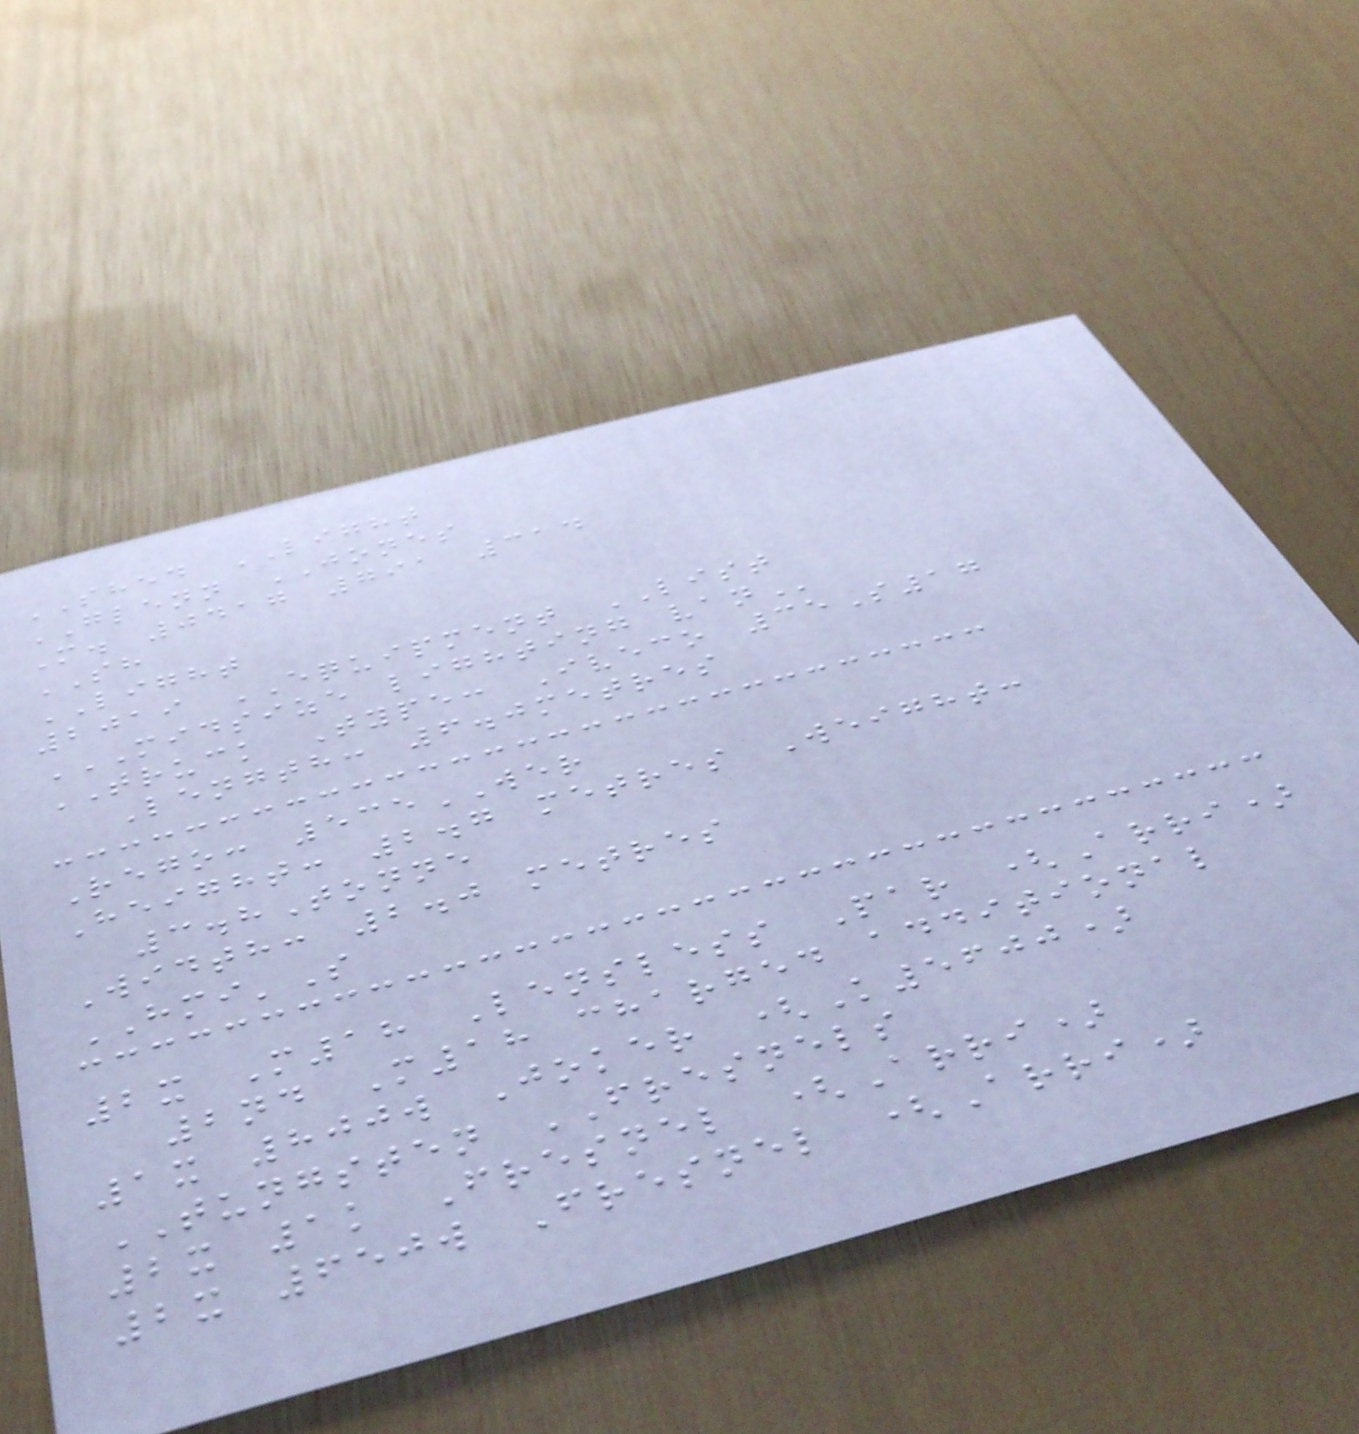SHED LIGHT
GLENN JONES
M. 0417 791 314
SH
LIGHT
2019 EQUIPMENT LIST
MIDSIZE LIGHTING VAN
TRUCK Type: Iveco 35S17
Length: 6.0metres
Rego: 535WER
Height: 2.7 metres Weight:
3.8Tonne
Width: 2.0 metres
HMI'S
2x M18 Lensless Par (Arri)
2nd M18 charged additional
1x 800w Joker (K5600)
TUNGSTEN FRESNELS
2x 1k Fresnel (Arri)
2x 650w Fresnel (Arri)
